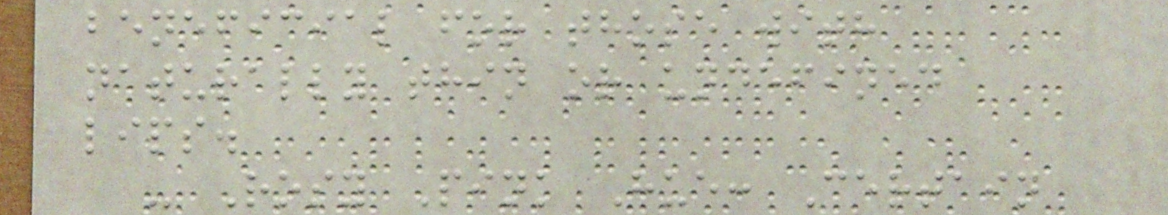beneficial for those with
naturally thin or undefined
lips.
- Rosy Pink Hue: Certain
